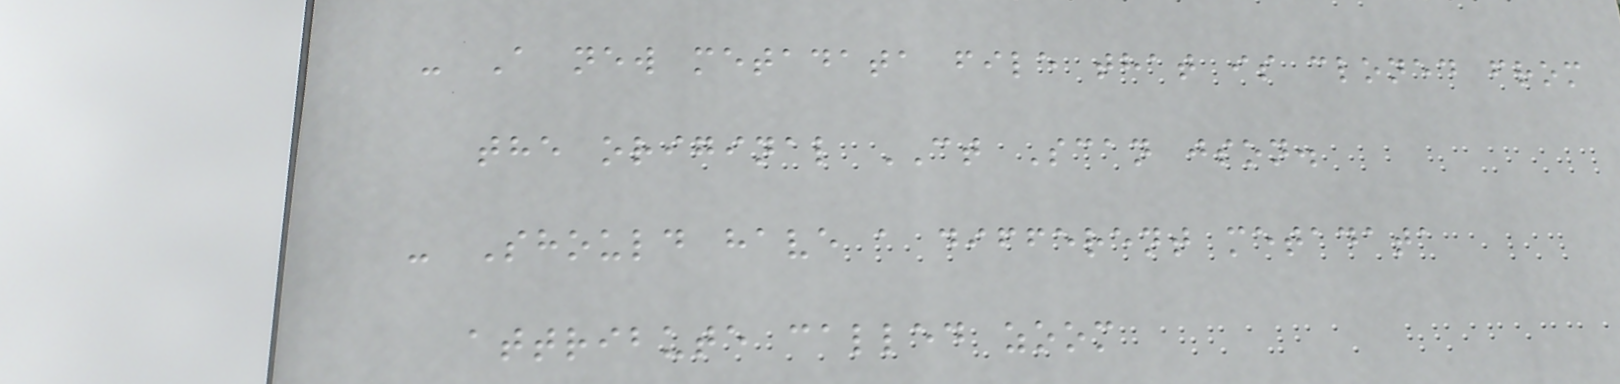- A new metadata file that is cloned from
the original CT Scan json.
- Should have a different metadata
attribute called zoom
